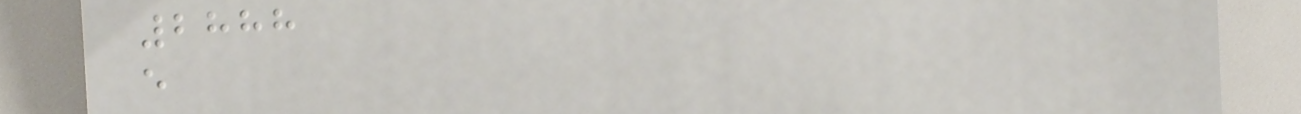2888
e
